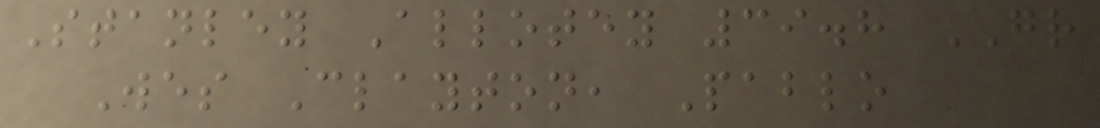Stanley Allotey 39.8 GR
Wes Clayton, Pablo
